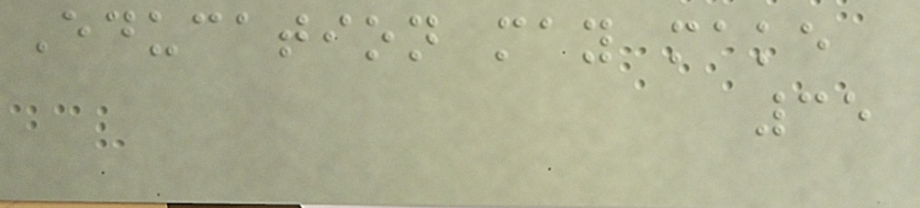Education may make
35
